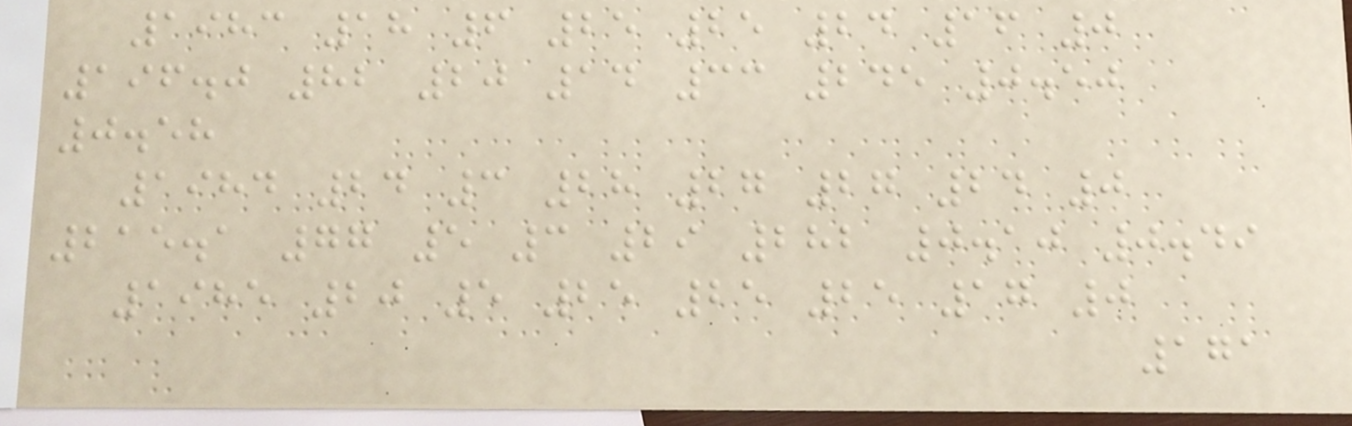1983 18 6 25 25 24 16 0
196.0 82 20 14 33 245 0.50
0.58
1984 24 3 28 27 27 24 0
215.1 77 5 3 29 282 0.10 0.49
1985 20 5 25 25 25 17 0
171
